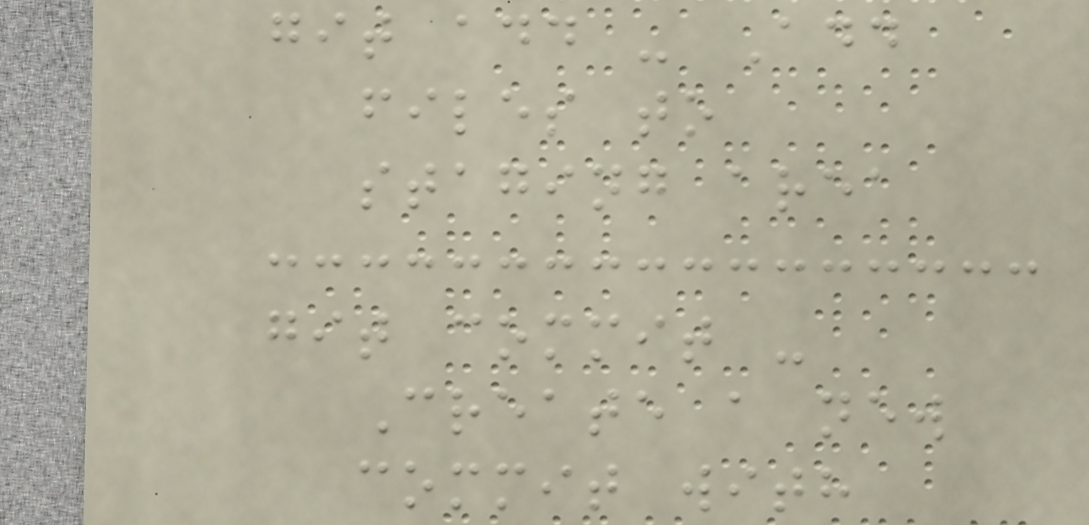git add - Add
files to
staging area
git commit -
Create a new
commit with
